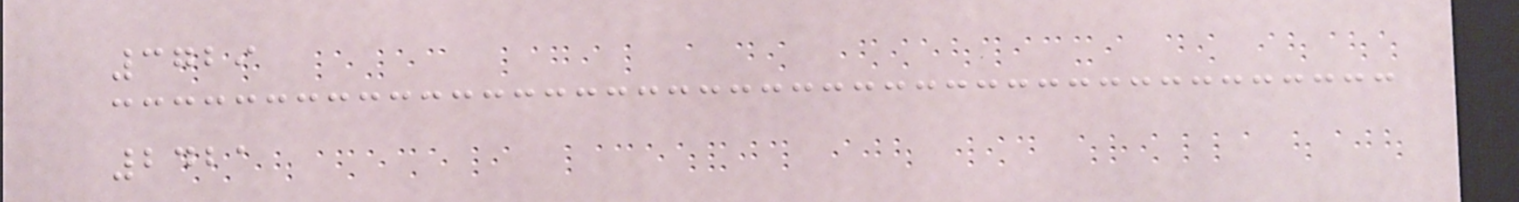3729
2421
